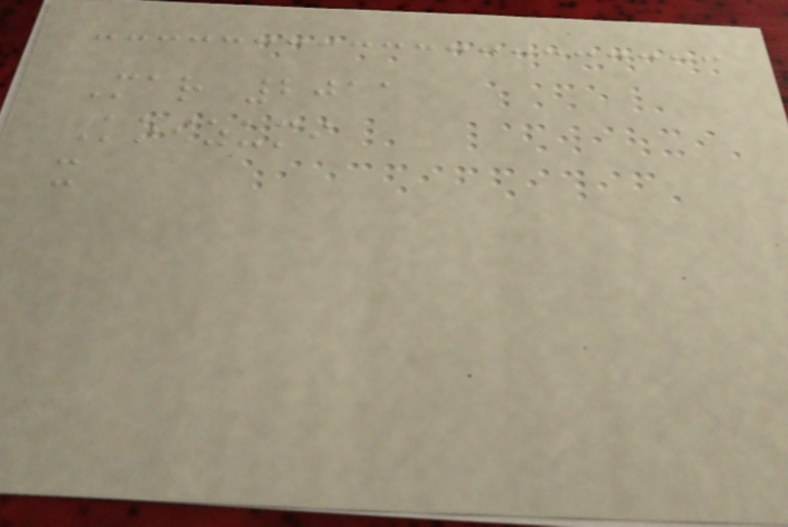Mar 2011
Koizumi
x
